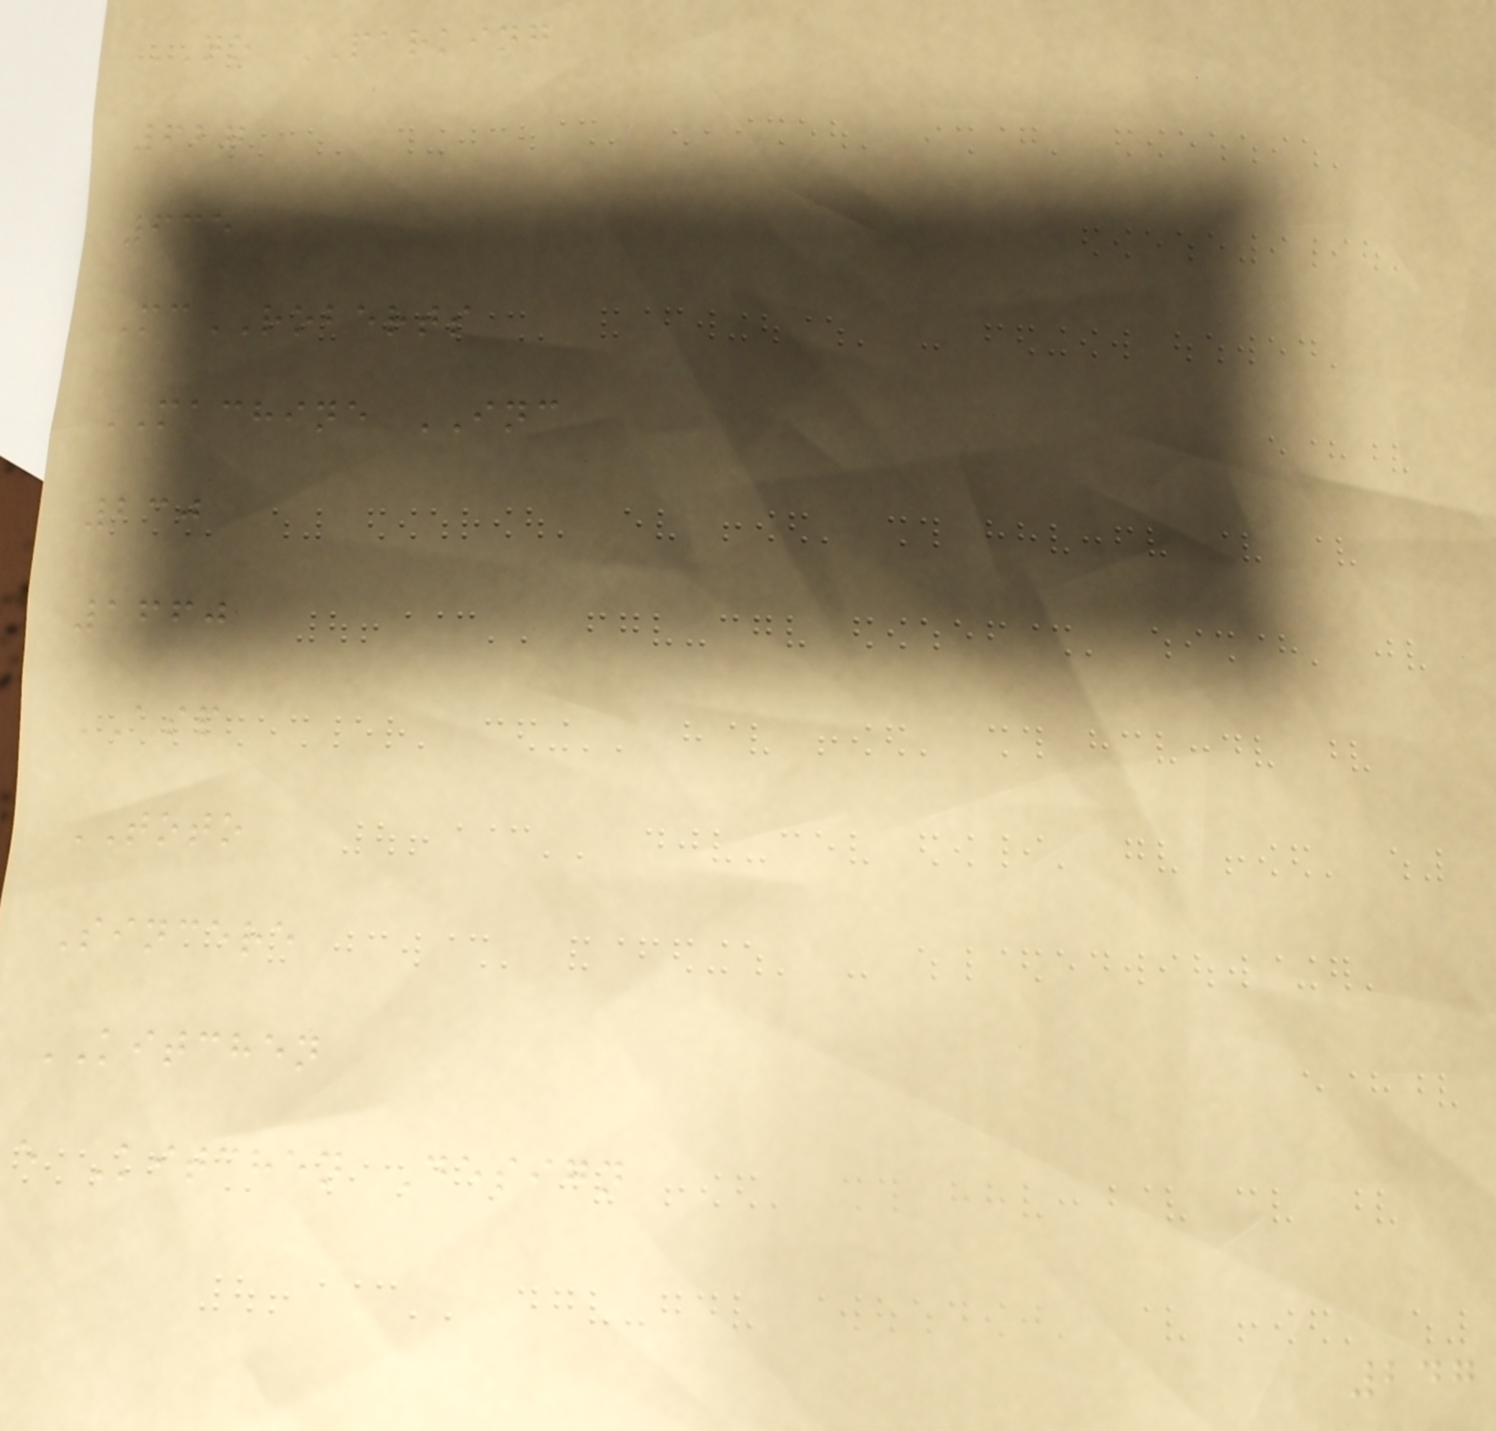NO PARKING
627
635
McROBERTS
MACHINE INC
230
1660
ASP
TOTO
Sincere
KITCHEN
e Kitchen Design
247
